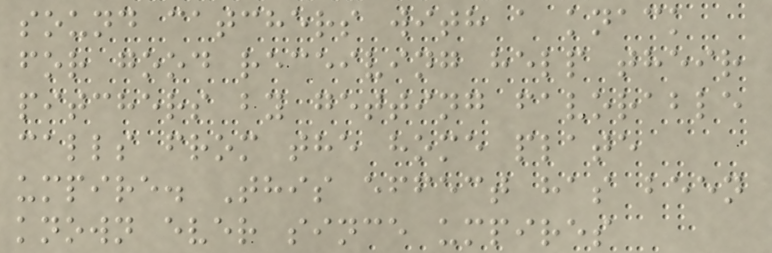sound catchers with a knack
for good receiving help their
pitchers by getting favorable
calls from the home plate
umpire. This effect has been
known ever since umpires
